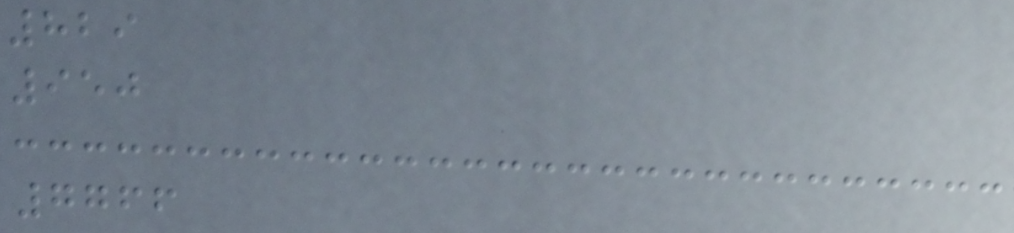829
950
7766
